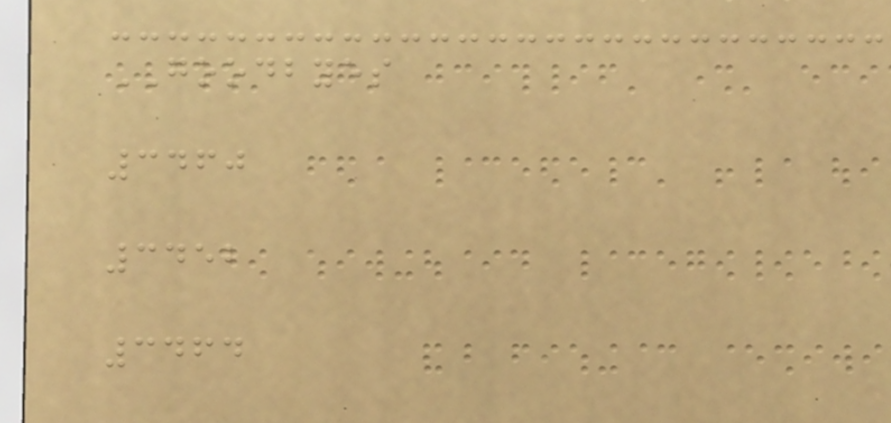GOODBYES
3460
3452
3464
